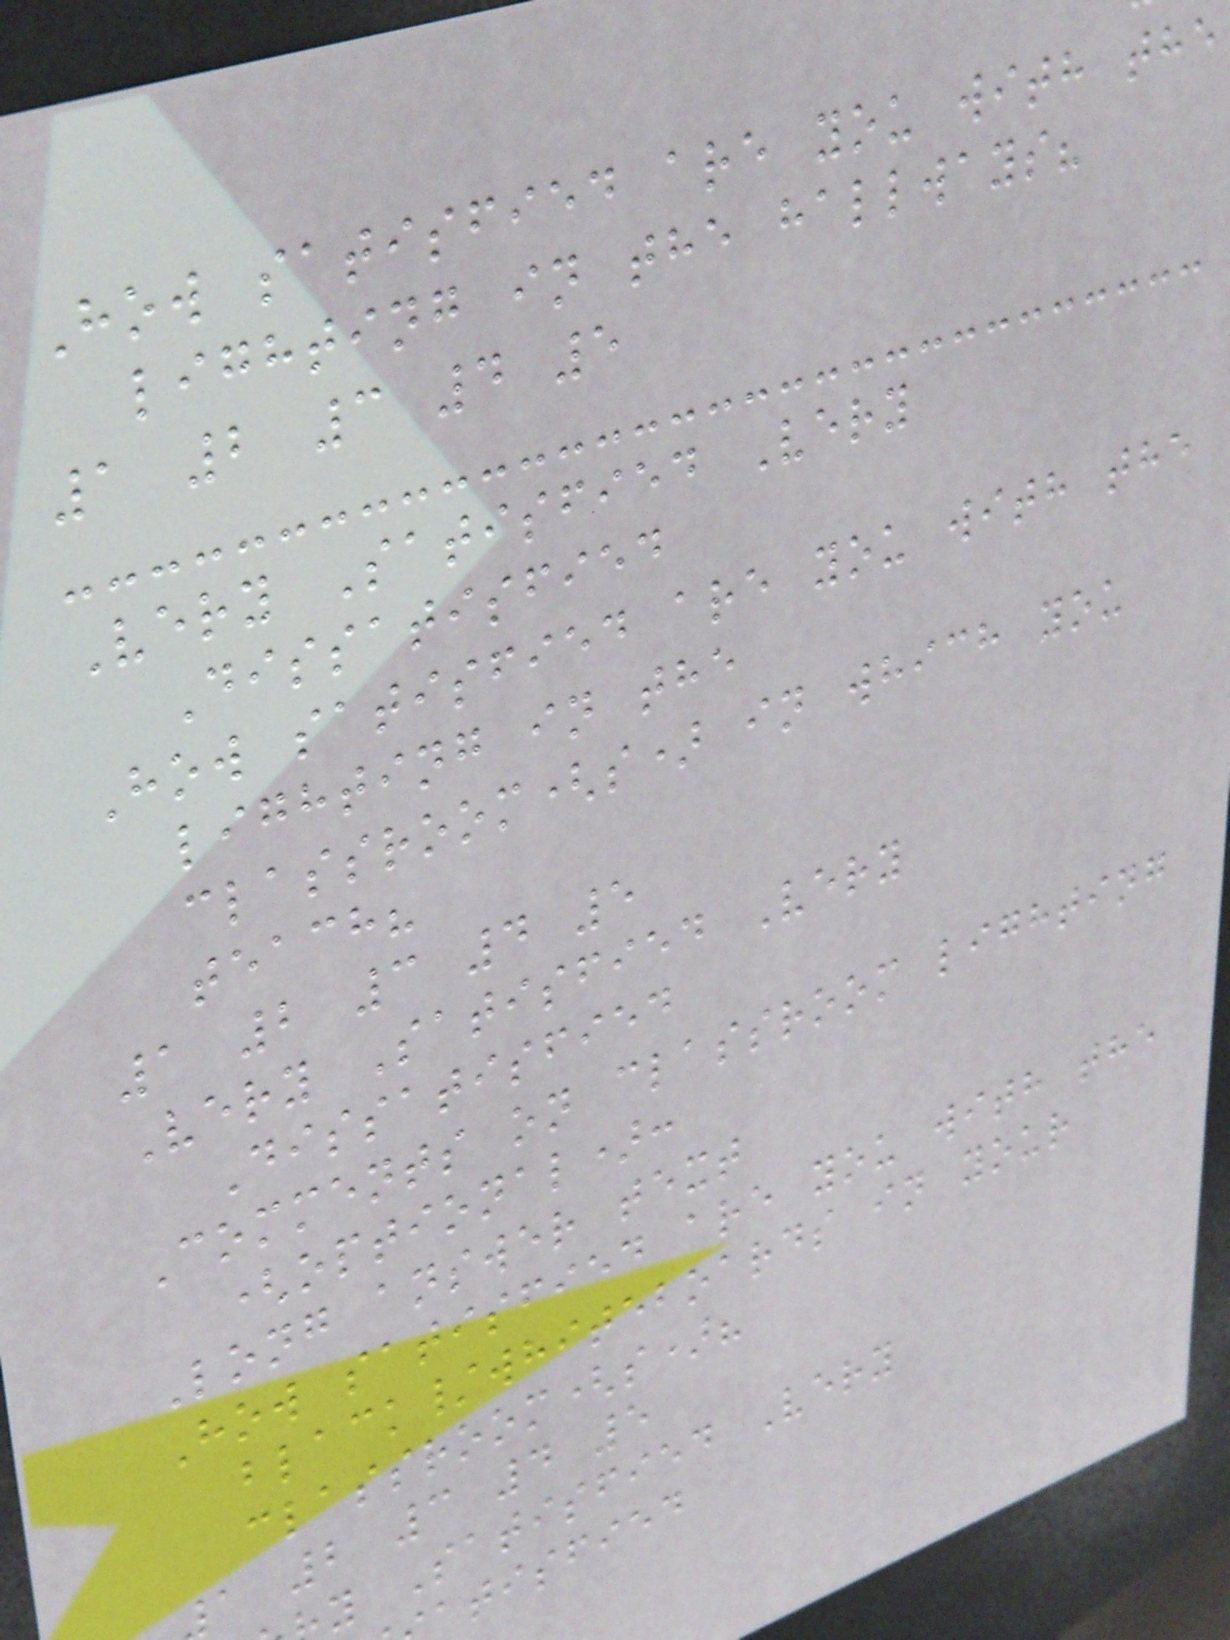How satisfied are you with the
lighting in the hallways?
1 2 3 4 5
Very Satisfied Very
Dissatisfied
How satisfied are you with the
lighting in the
classroom(s) in which you
teach?
1 2 3 4 5
Very Satisfied Very
Dissatisfied
Comments on classroom lighting
(optional):
Long answer text
How satisfied are you with the
black/whiteboards in your
classroom(s)?
a 2 3 4 5
y Satisfied Very
atisfied
